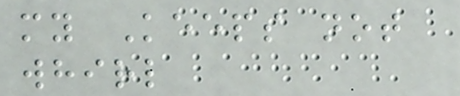my Keeps not
whirl
